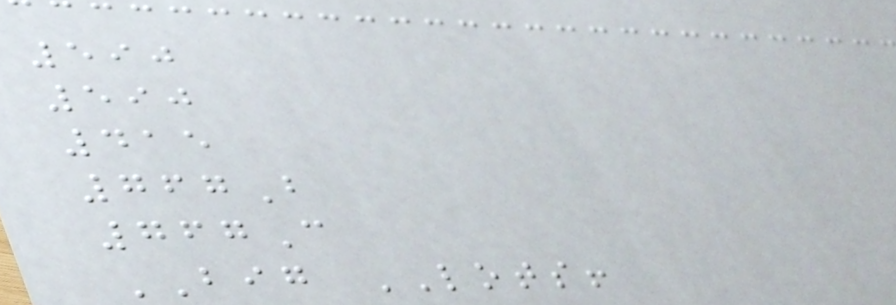590
590
415
767B
767C
BIG LOTS!
